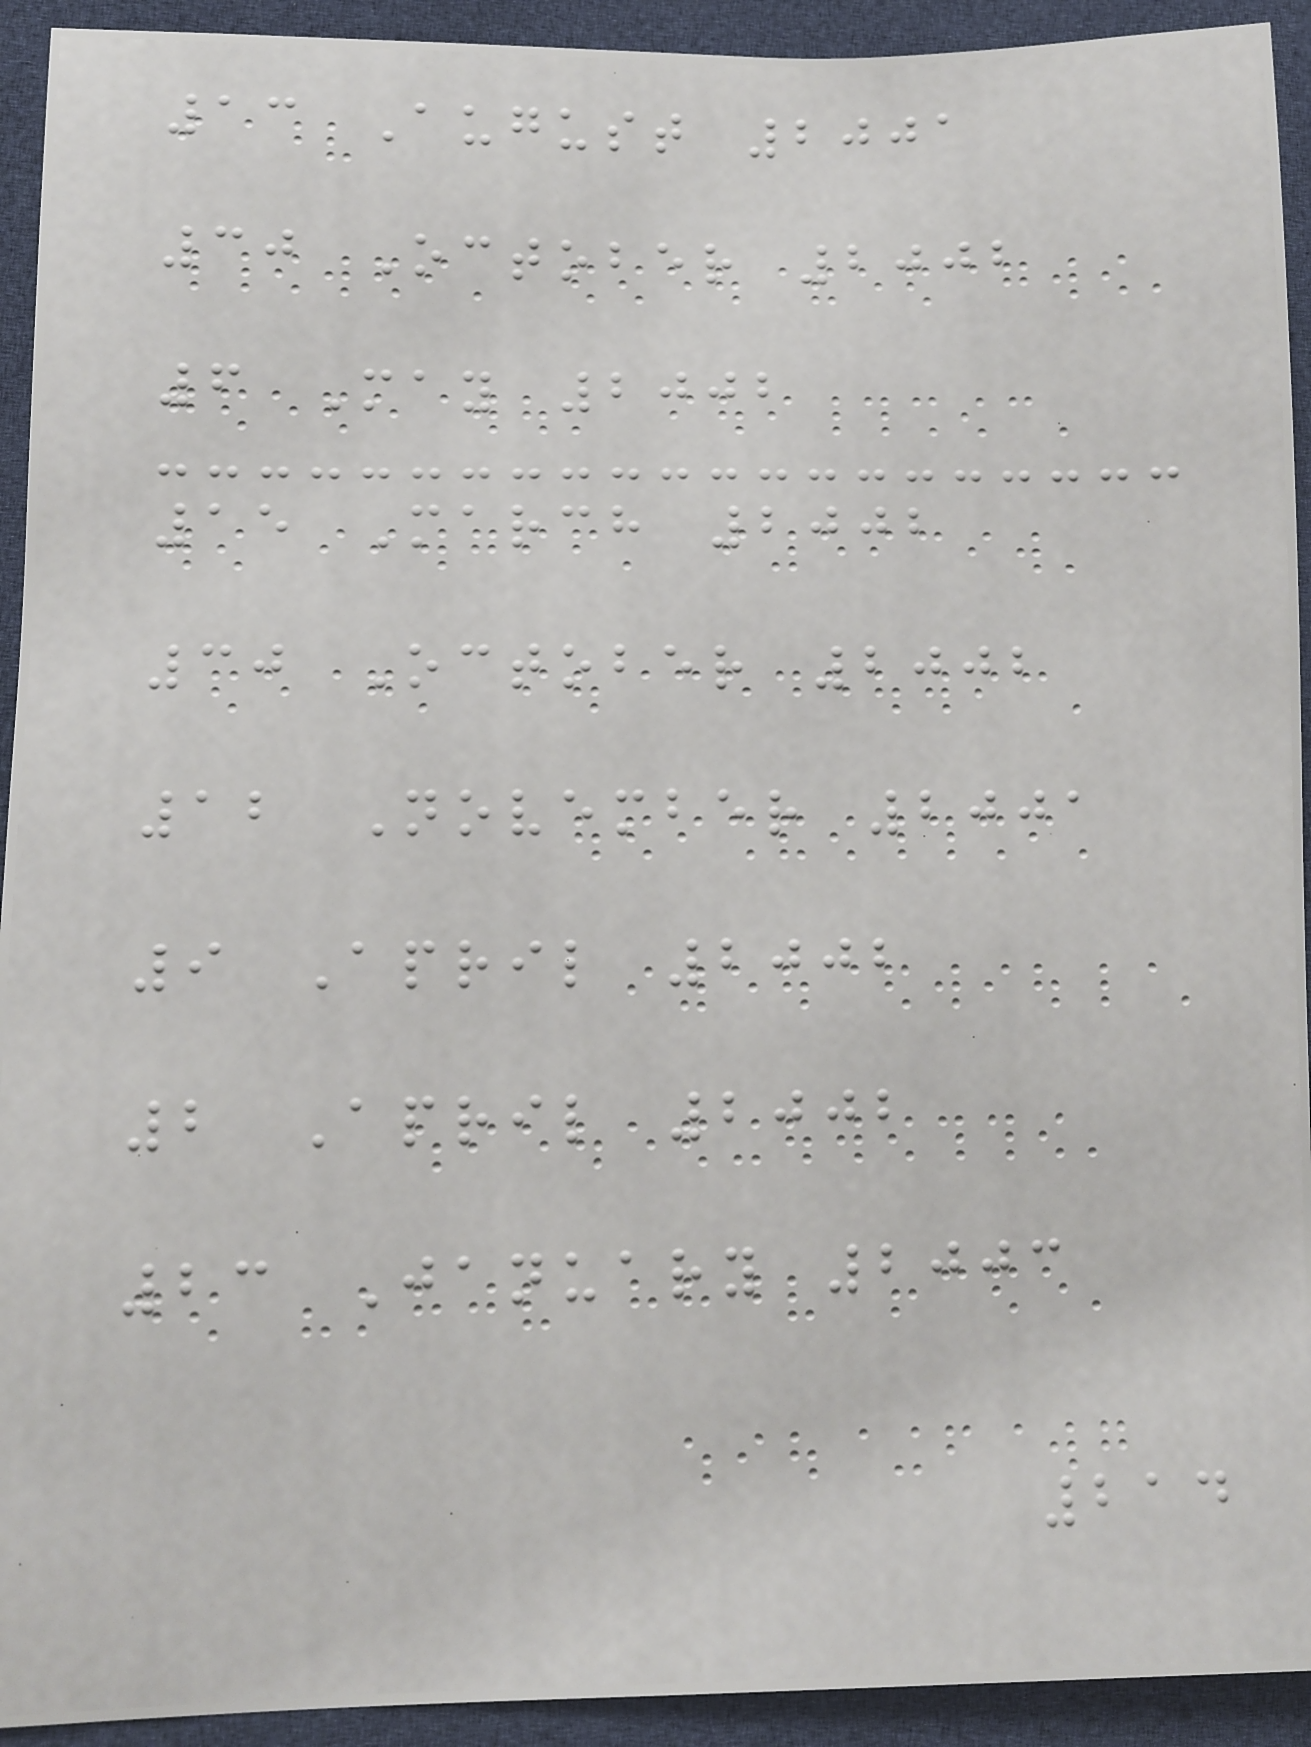13 August 2001
30 October 2002
6 May 2002
15 March 2002
30 October 2002
12 November 2001
9 April 2002
2 April 2002
23 January 2003
214
